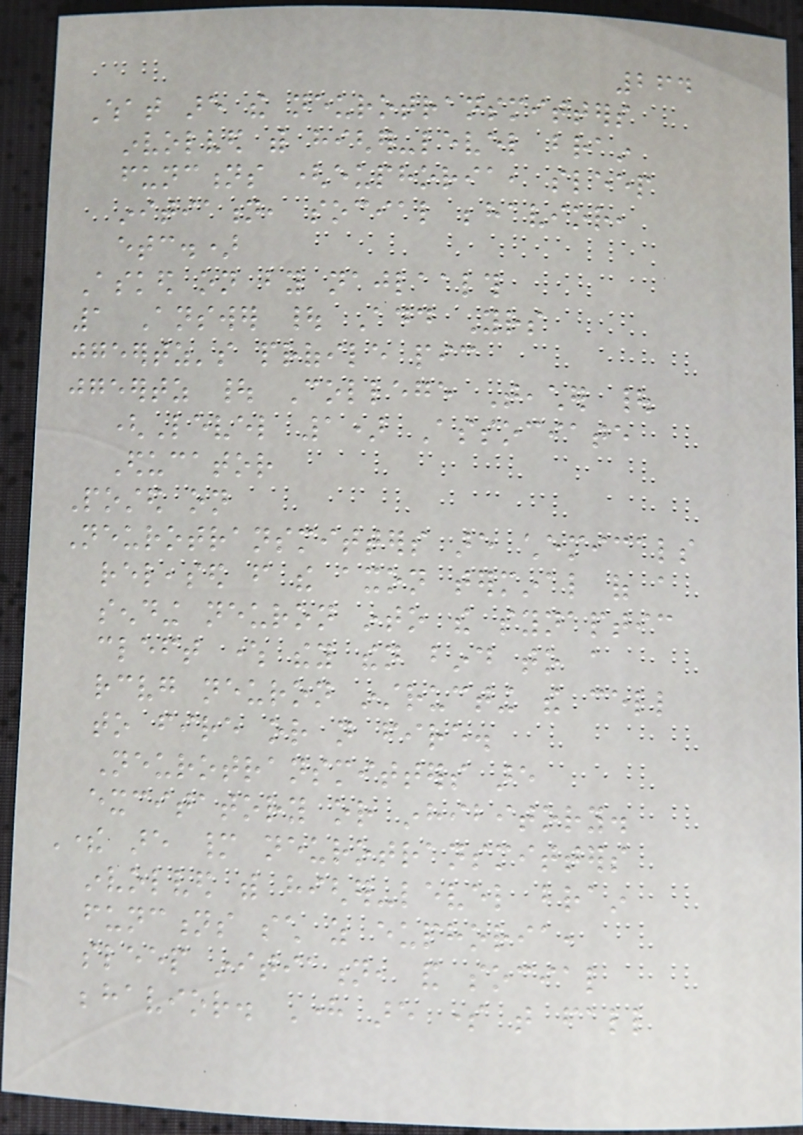264
What are the neurotransmitters
involved with higher-level brain
functions (euphoria, sleep
initiation, social behavior,
etc.)
Asked on by najlaalth
1 Answer | Add Yours
jgeertz's profile pic
jgeertz | College Teacher |
(Level 1) Associate
Educator
Posted on
Neurotransmitters are chemicals
released from the axon terminal of a
sending neuron into the synaptic
cleft where they then bind to a
receiving neuron instructing the cell
to fire or not fire.
Neurotransmitters are
excitatory or inhibitory.
There are many neurotransmitters
involved with higher-level brain
functions such as euphoria,
sleep initiation, and social
behavior. Here are some that fall
